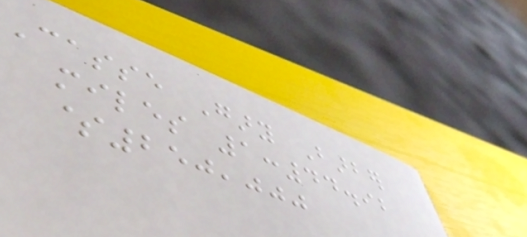Casse Gary Barber
miles 1:44.92
$250,000
